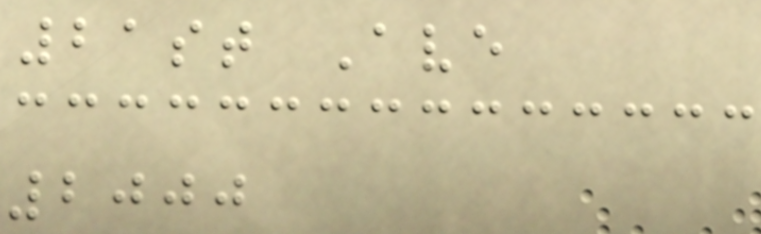21st Ave
2000
